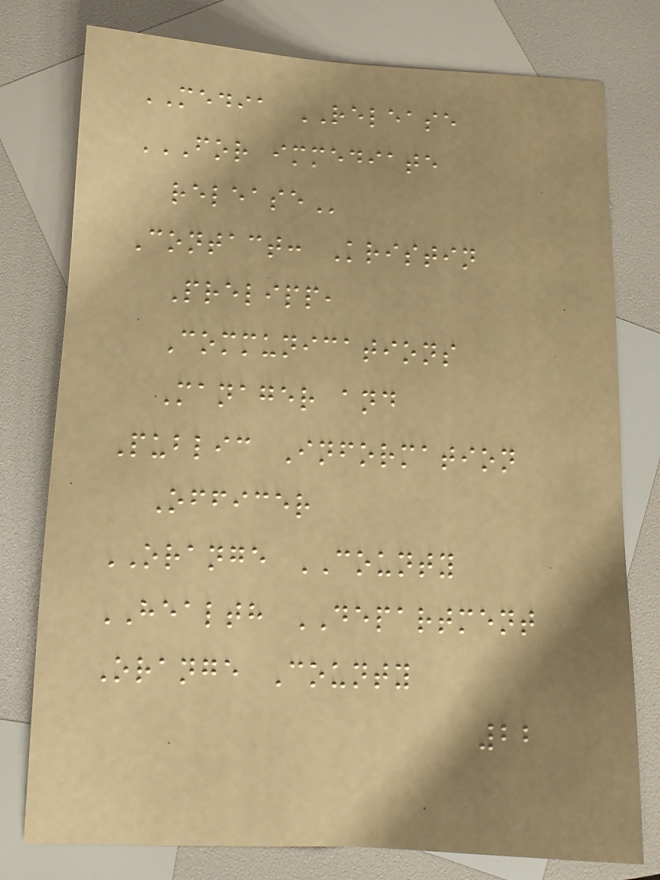MEDIA RELEASE
FOR IMMEDIATE
RELEASE
Contact: Kristin
Prelipp,
Communications
Manager and
Public Information
Officer
ORANGE COUNTY
HEALTH DEPARTMENT
Orange County
22
